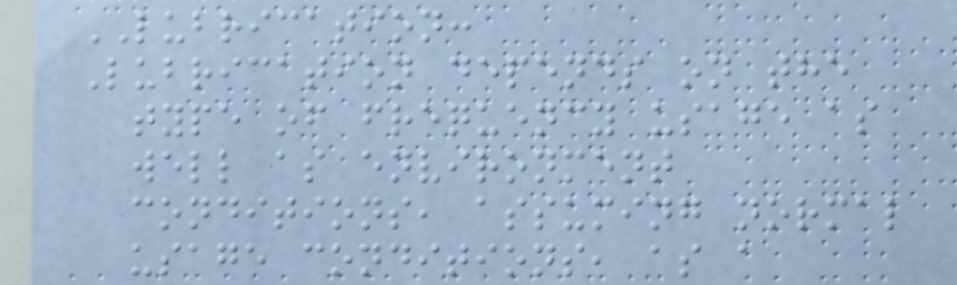LUBRICATION:
Lubrication depends on the
type of frequency usage as
well as environment
conditions, assuming normal
usage conditions, as a
